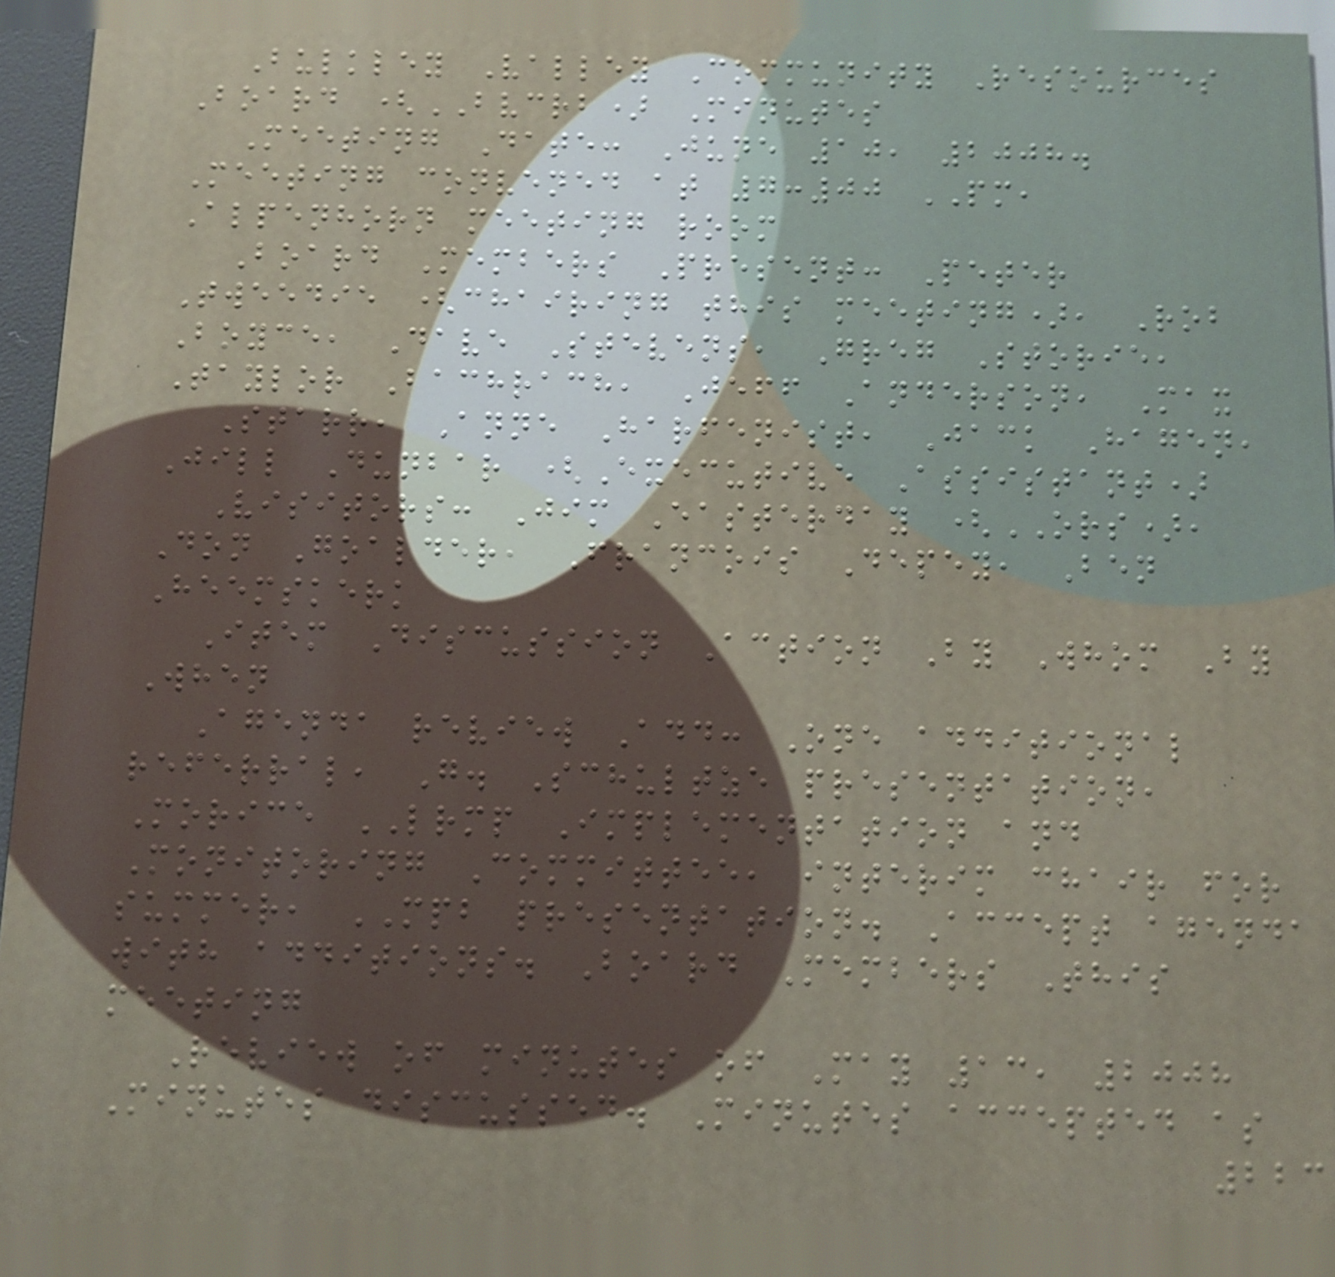Bulkley Valley Community Resources
Board (BVCRB) Minutes
Meeting Date: June 10, 2008.
Meeting convened at 7:00 PM,
Alpenhorn meeting room
Board Members Present: Peter
Tweedie (chairing this meeting), Rob
Boyce, Dave Stevens, Greg Storie,
Taylor Bachrach, Jeff Anderson, Max
Starr, Anne Harfenist, Jack Hagen,
Jill Dunbar (Executive Assistant)
Visitors: Jim Easterday (ORS),
Don Goalder, Francois Depey, Ben
Heemskerk
Item Discussion Action By Whom By
When
Agenda review Add: One additional
referral, G. Schultze presentation,
Morice LRMP Implementation and
Monitoring Committee, interim chair for
summer, MPB presentation. Accept agenda
with additions. Board Members This
meeting
Review of minutes of May 13, 2008
Minutes discussed. Minutes accepted as
223
